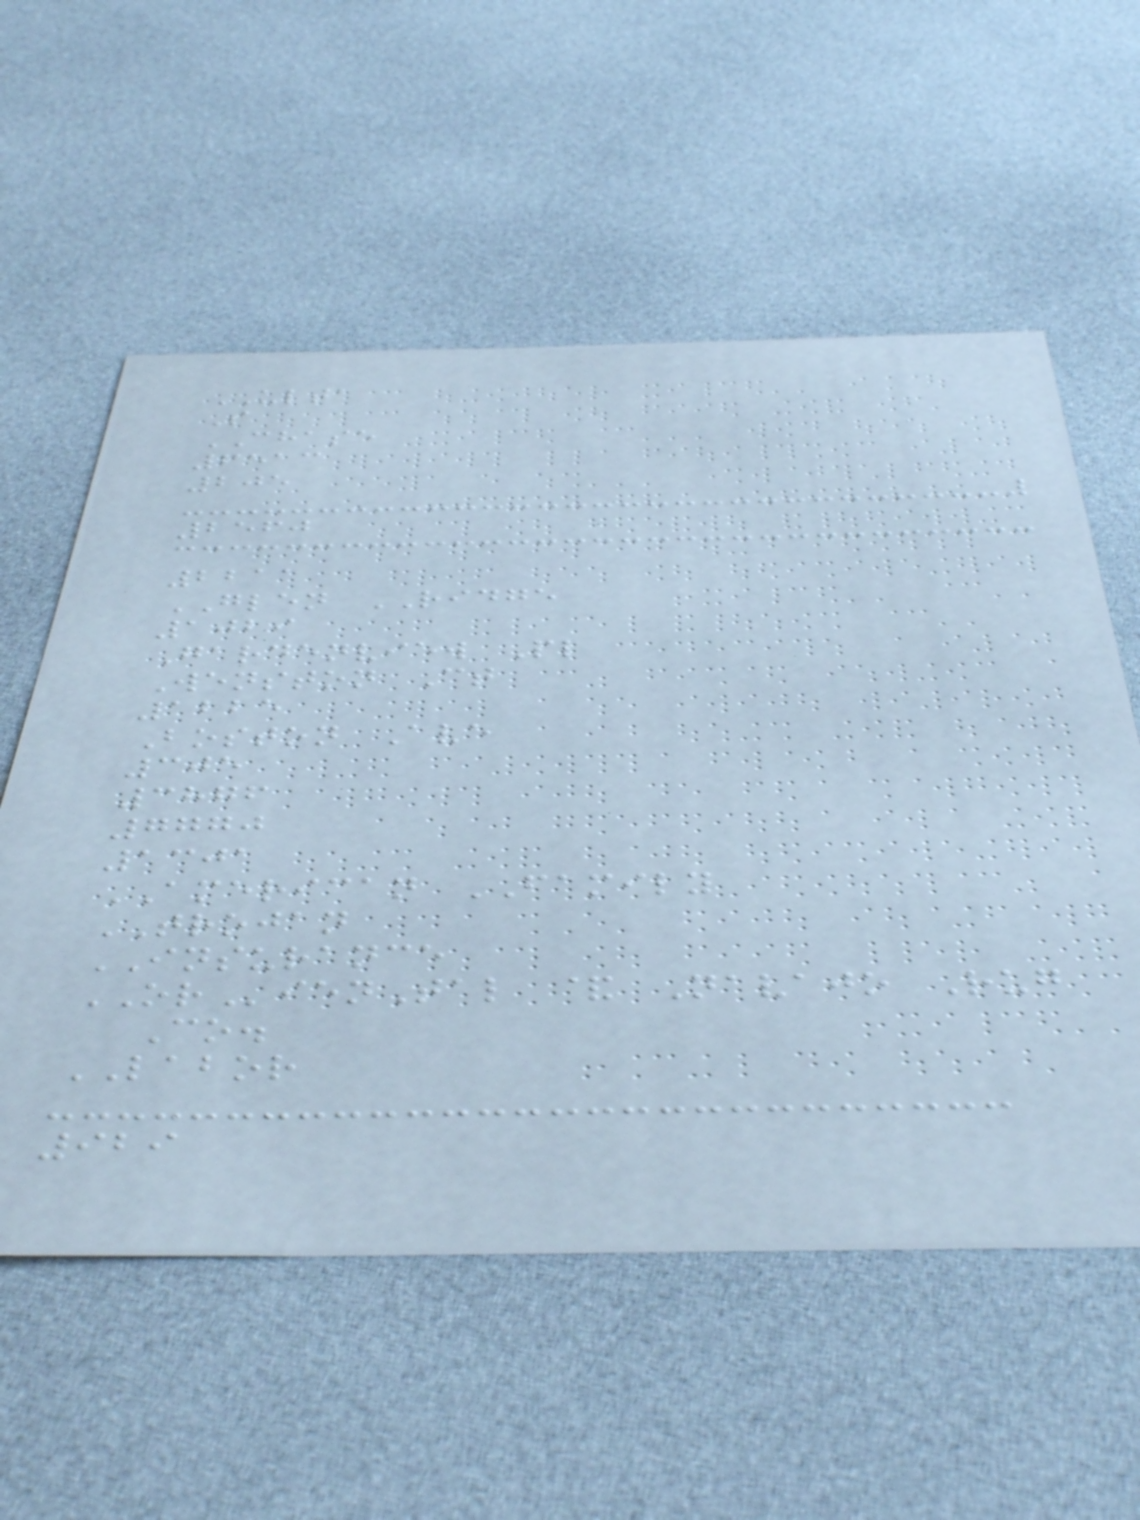ULTA
S
CHASE
6513
205
2560
2211
GLEN RIDGE
1029
Gardenview Pl
Wenston Ct
1225
Boston Ave
305
3876
7770
1301
AMERICAN FAMILY
TROJAN
INSURANCE
ORienTal & Navajo Rug
Co.
LABOR
929
